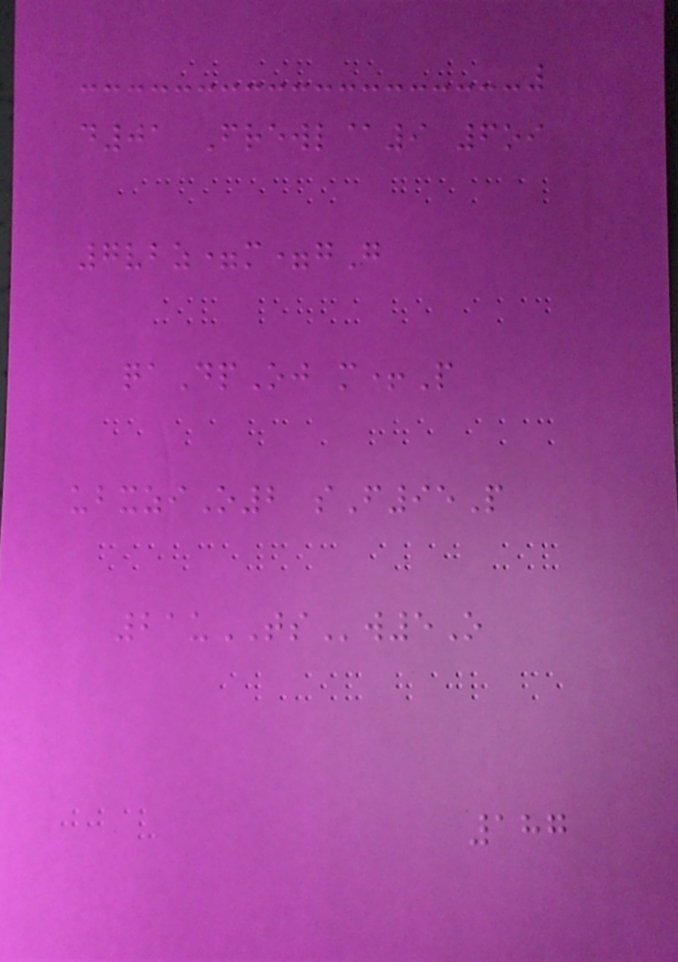d01 Frewl@9 6oi
7vbz=m=gG
qaDpOj m+P
ubxziO2 sF95P
21uTSw5O
187
